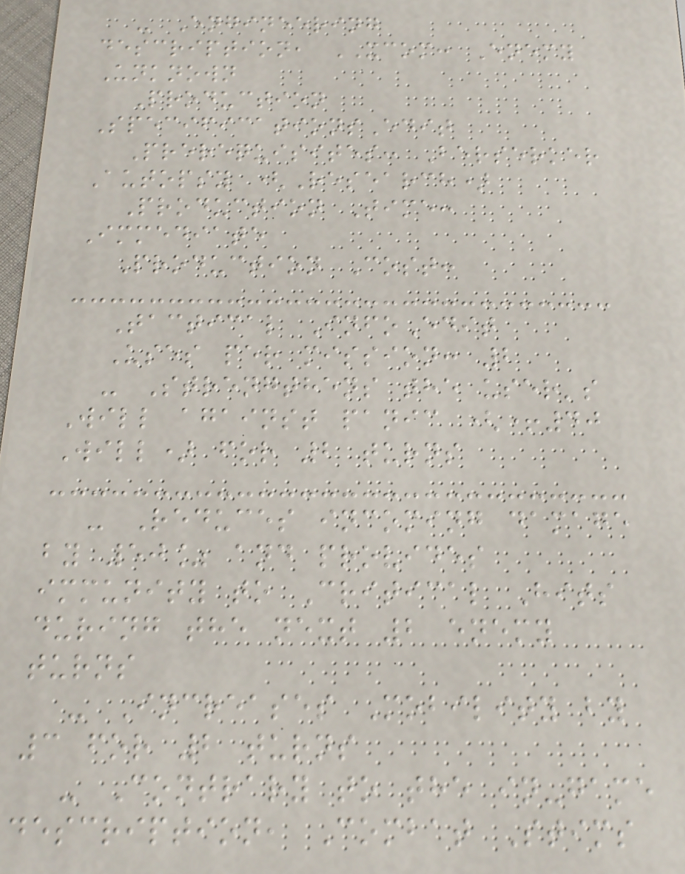- Engineering
description, XCOM: Enemy
Unknown
Production
SpecificationsEdit
Prerequisites: Berserker
Autopsy (Research)
Production Time:
Immediate
Production Cost:
Tactical InfoEdit
Uses per mission: 2
- Strengthens the user's
Will against panic (+40
Will) for 2 turns
- Reduces incoming damage
by 50% and provides
immunity to Critical Hits
during the next 2 enemy
turns
- Increases Mobility by
3 for 2 turns
- Contrary to the in-game
description, Combat Stims
